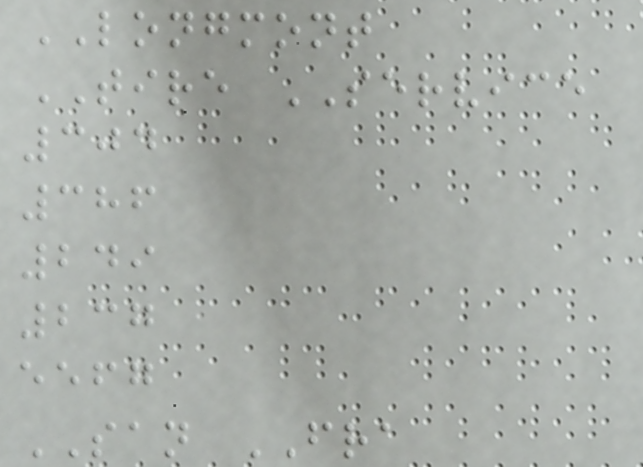LONGMONT
TIRE SERVICE
304
386
249
237
eefg
SAN FRA
